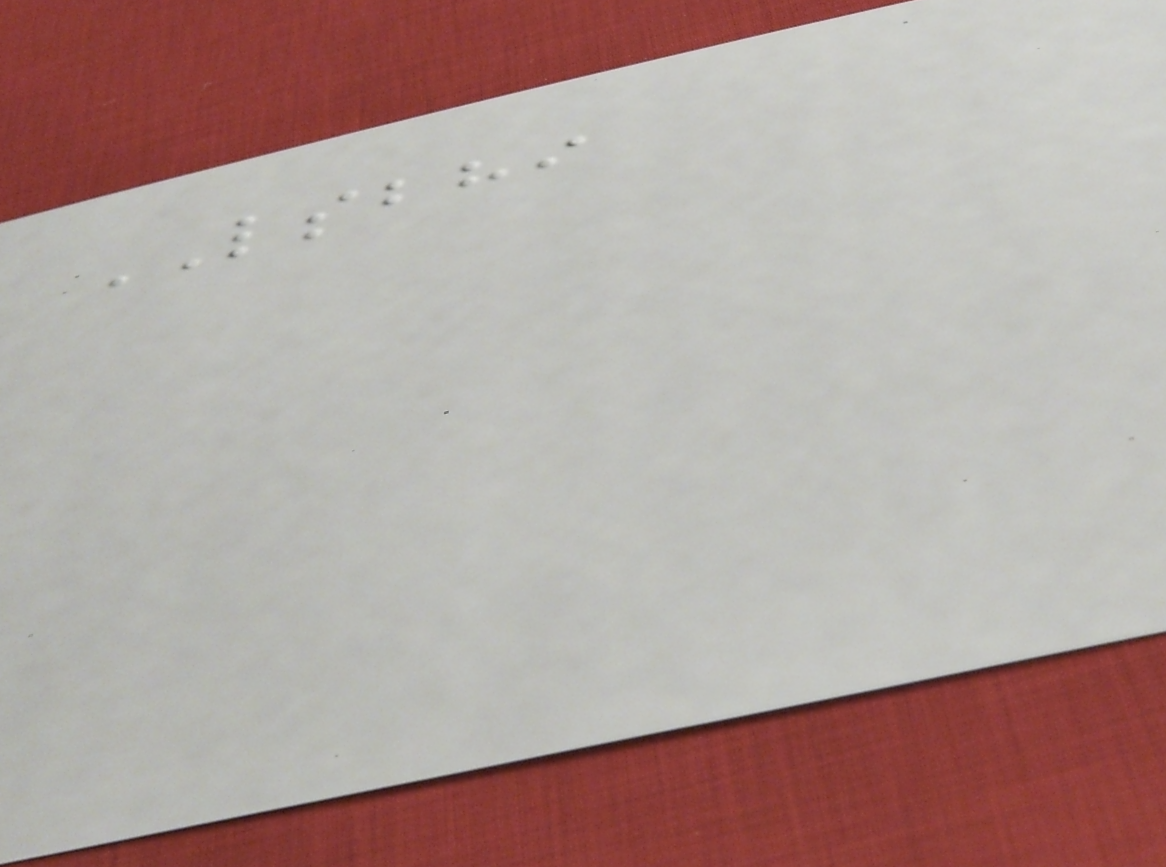LSBHI
